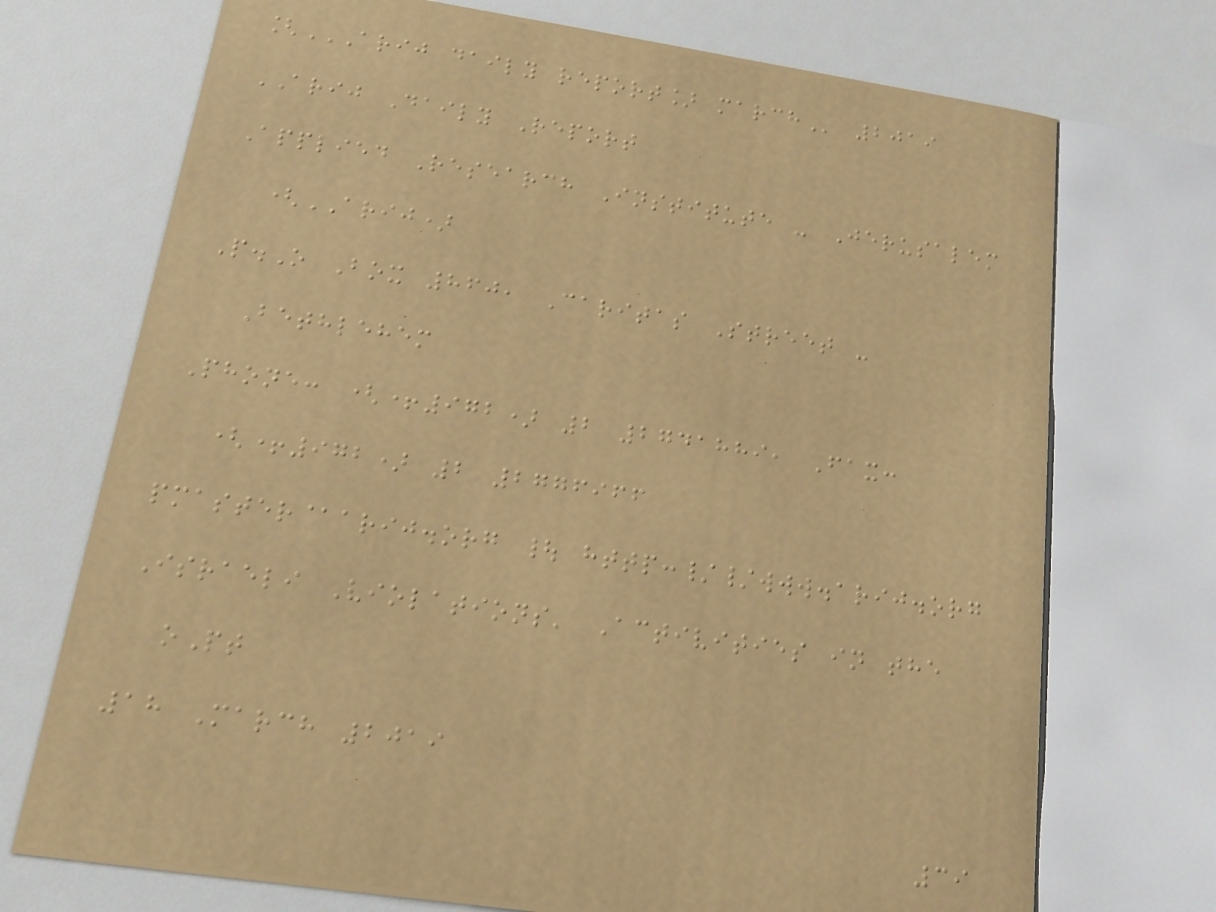[ARIJ DAILY REPORT] MARCH 2019
ARIJ Daily Report
Applied Research Institute - Jerusalem
(ARIJ)
P.O Box 860, Caritas Street -
Bethlehem
Phone: (+972) 2 2741889, Fax:
(+972) 2 2776966
pmaster@arij.org | http://www.arij.org
Israeli Violations' Activities in the
oPt
18 March 2019
39
